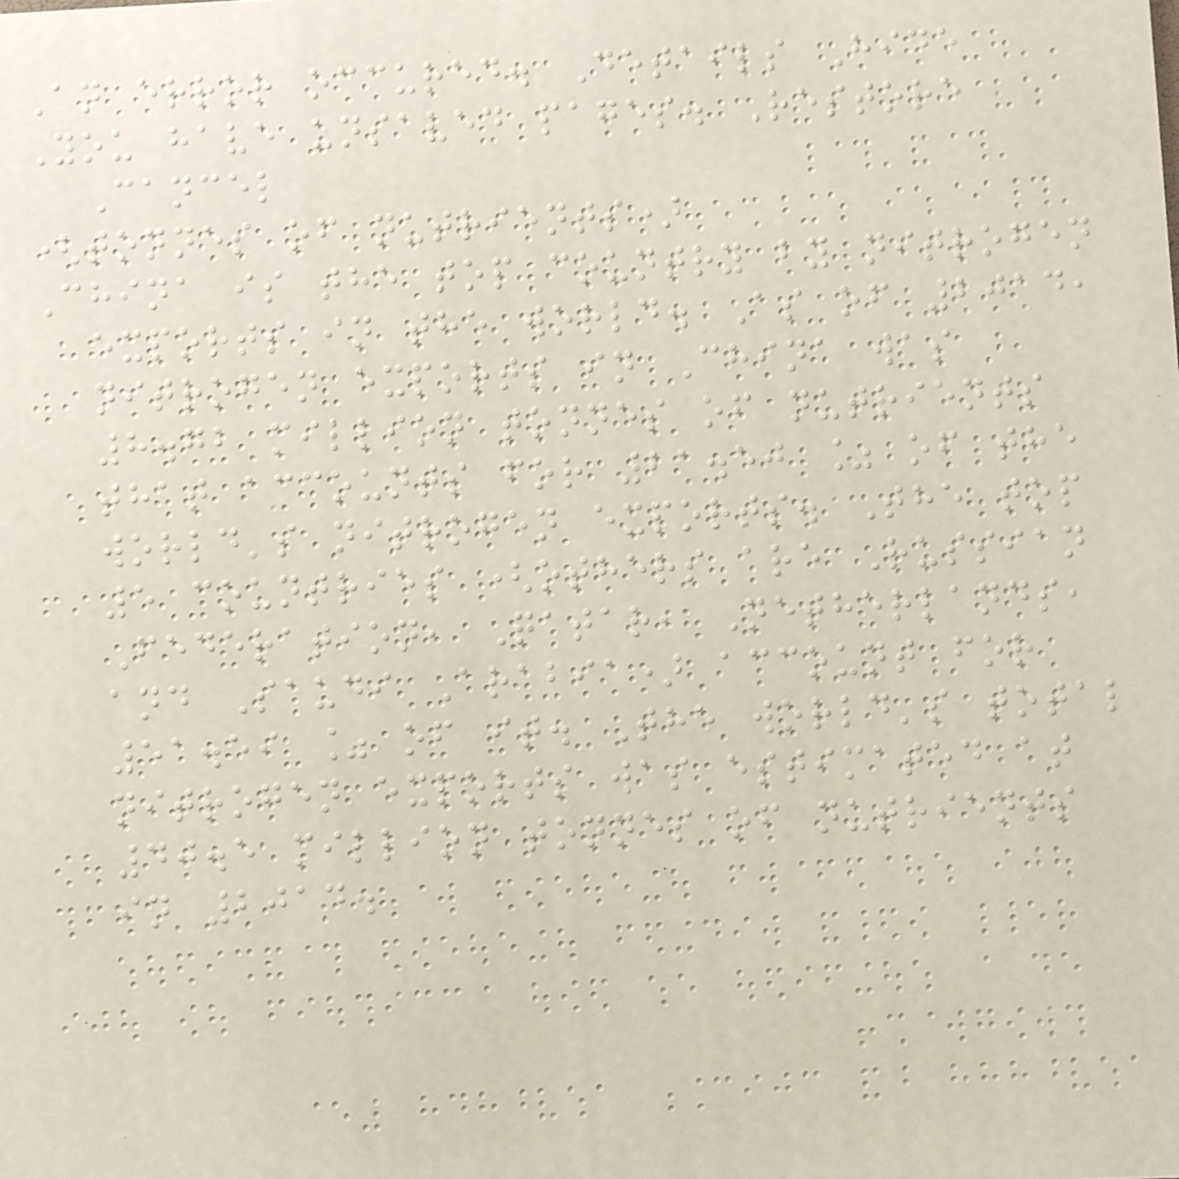An error occured. Details Hide
You have unsaved pages. Restore
Cancel
(tonnes of nutrients)
China is the top country by nitrogen
exports in the world. As of 2014,
nitrogen exports in China was
8.72 million tonnes of nutrients
that accounts for 21.50 % of the
world's nitrogen exports. The top
5 countries (others are Russian
Federation, Qatar, Netherlands,
and Saudi Arabia) account for
51.59 % of it. The world's total
nitrogen exports was estimated at
40.5 million tonnes of nutrients
in 2014.
